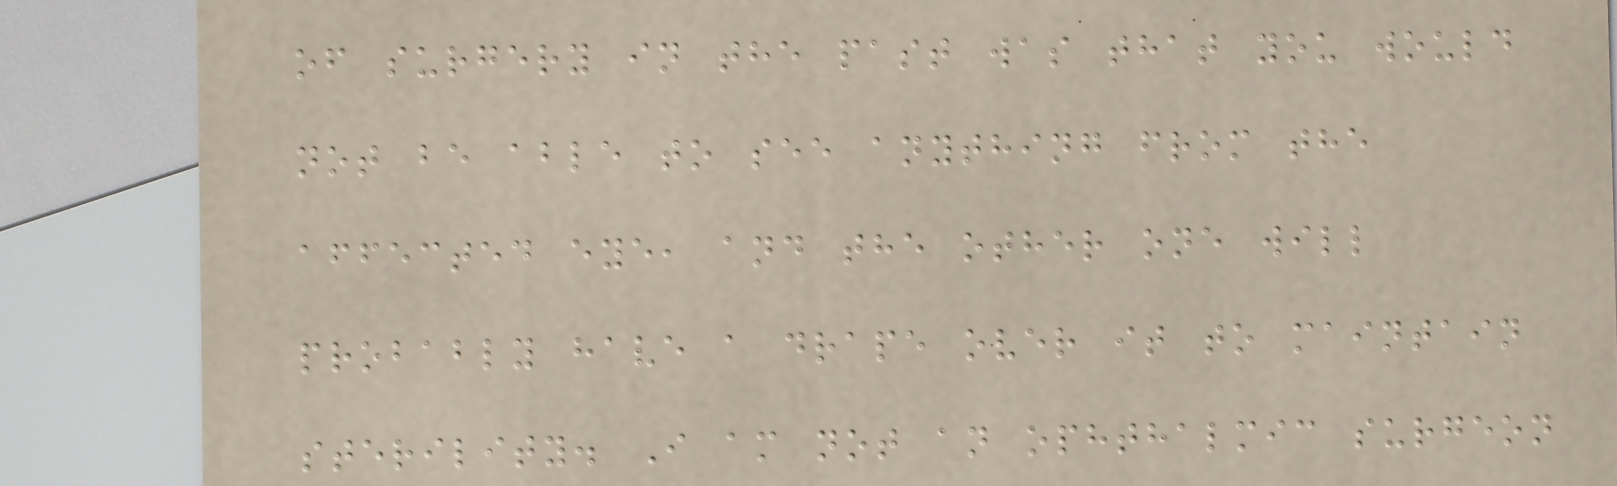of surgery in the past was that you would
not be able to see anything from the
affected eye, and the other one will
probably have a drape over it to maintain
sterility. I am not an ophthalmic surgeon
